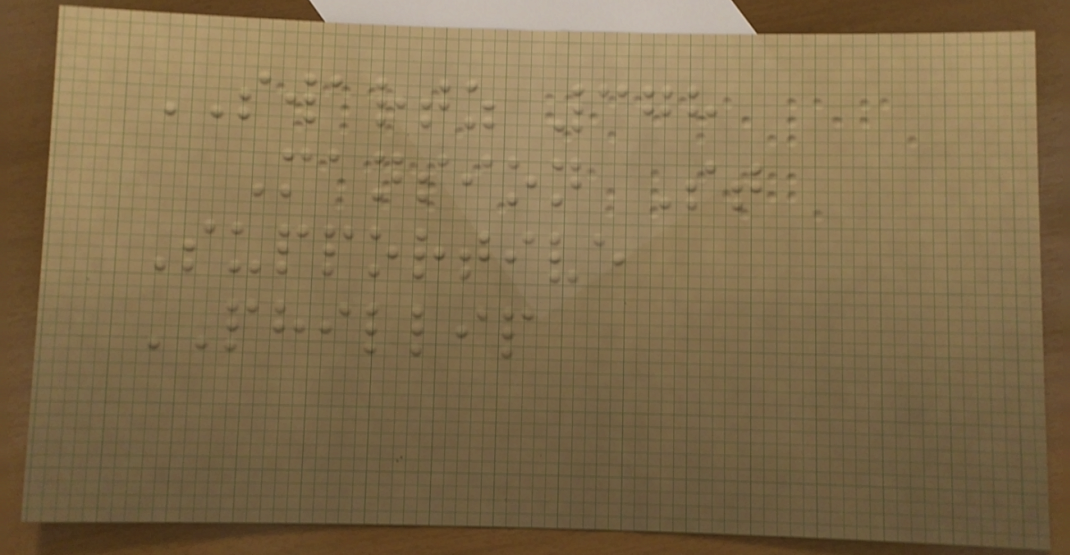SWARTZ 378
Mansion St
Supportive
PHILLIP
